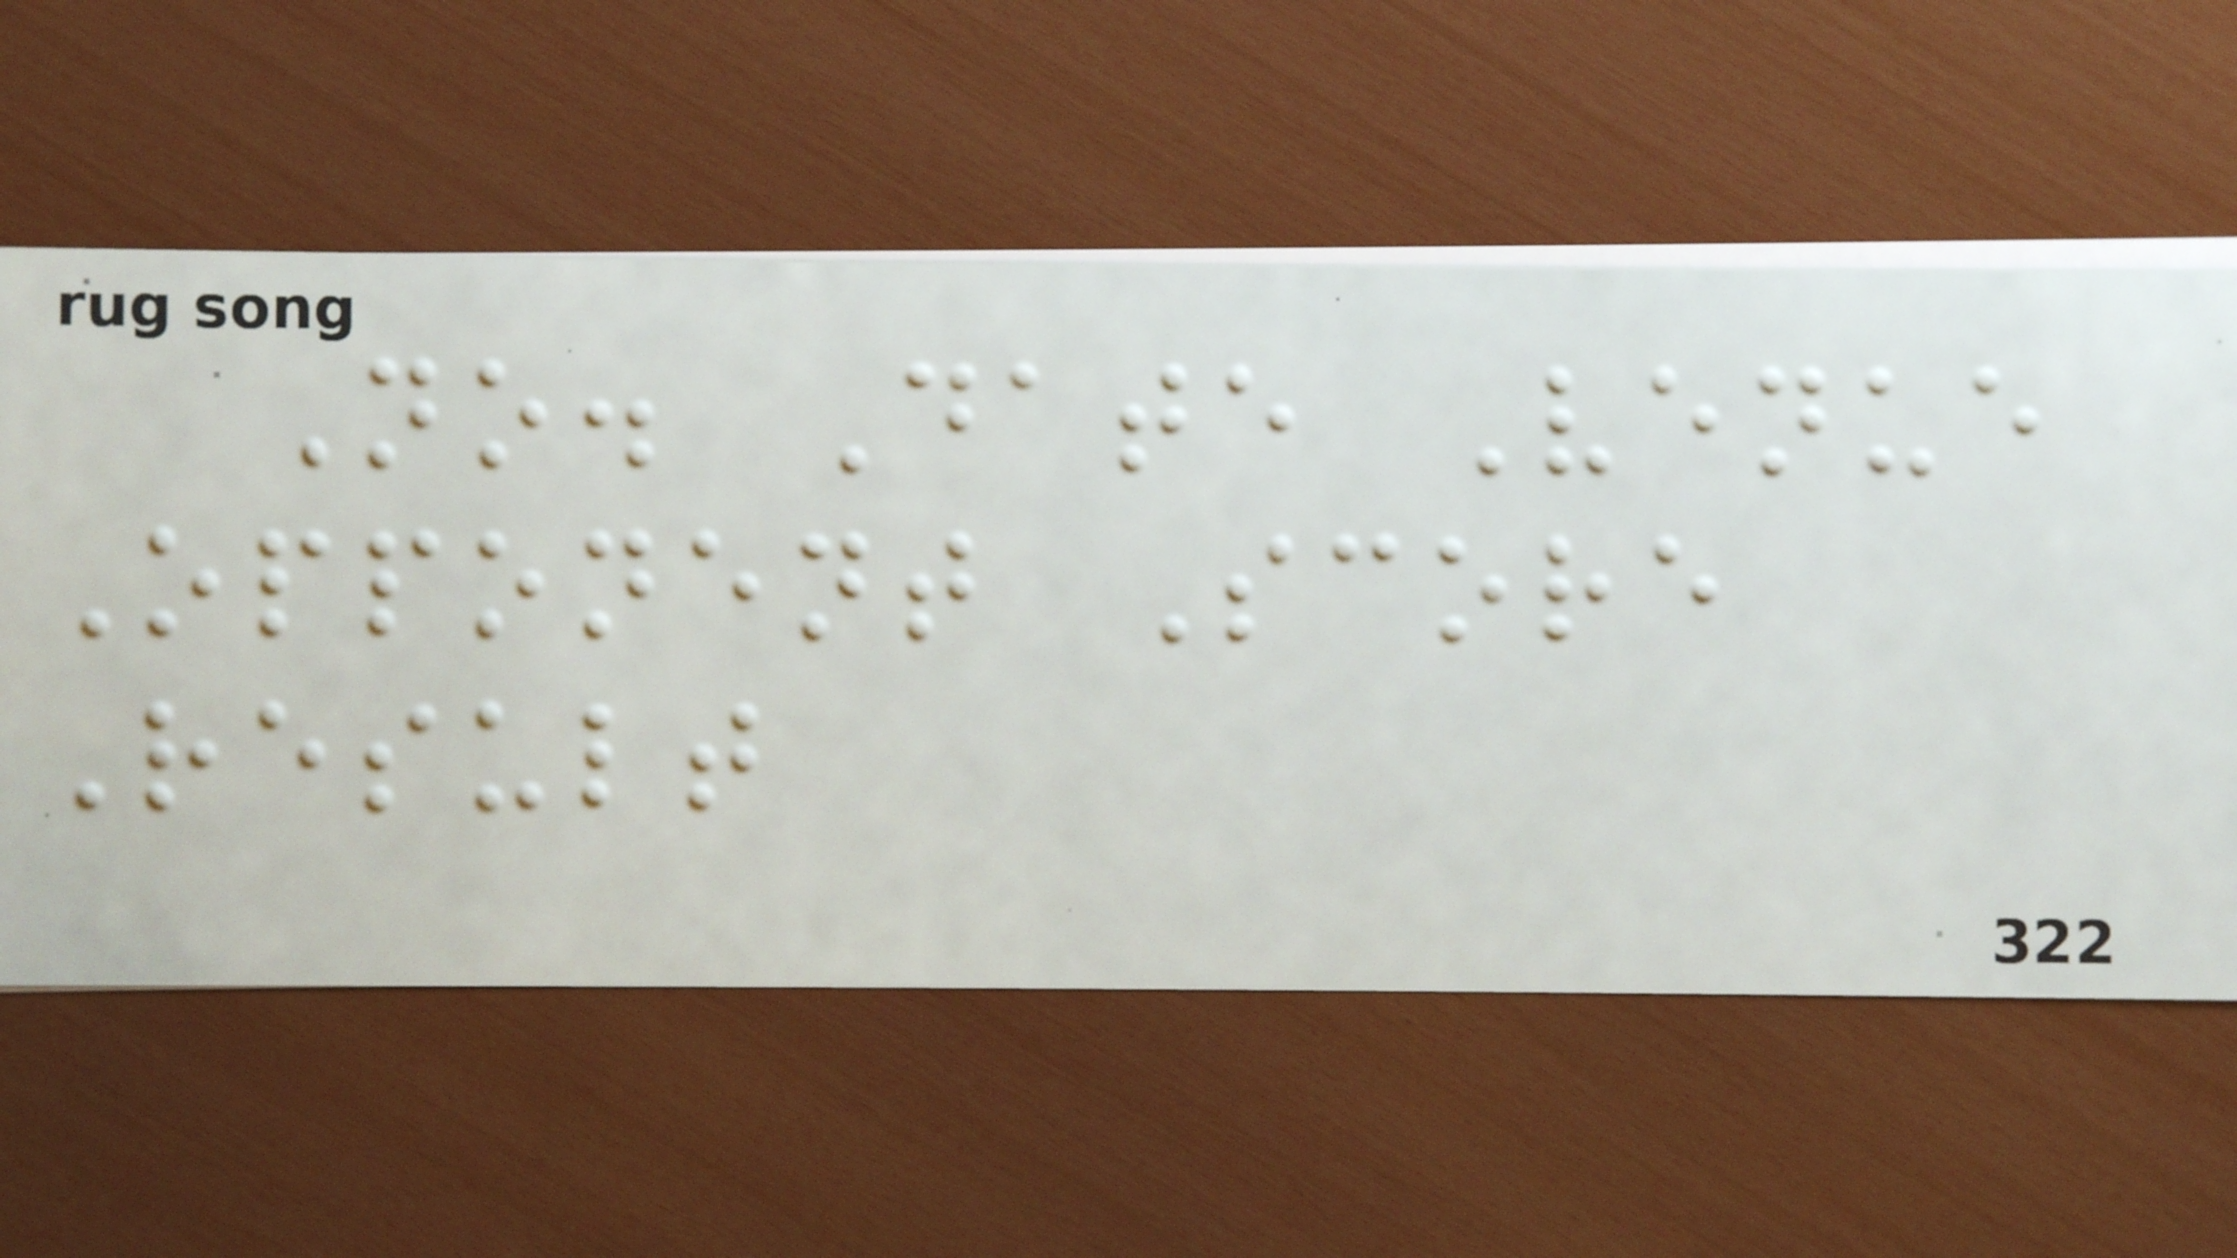No. Date Venue
Opponent Score
Result
